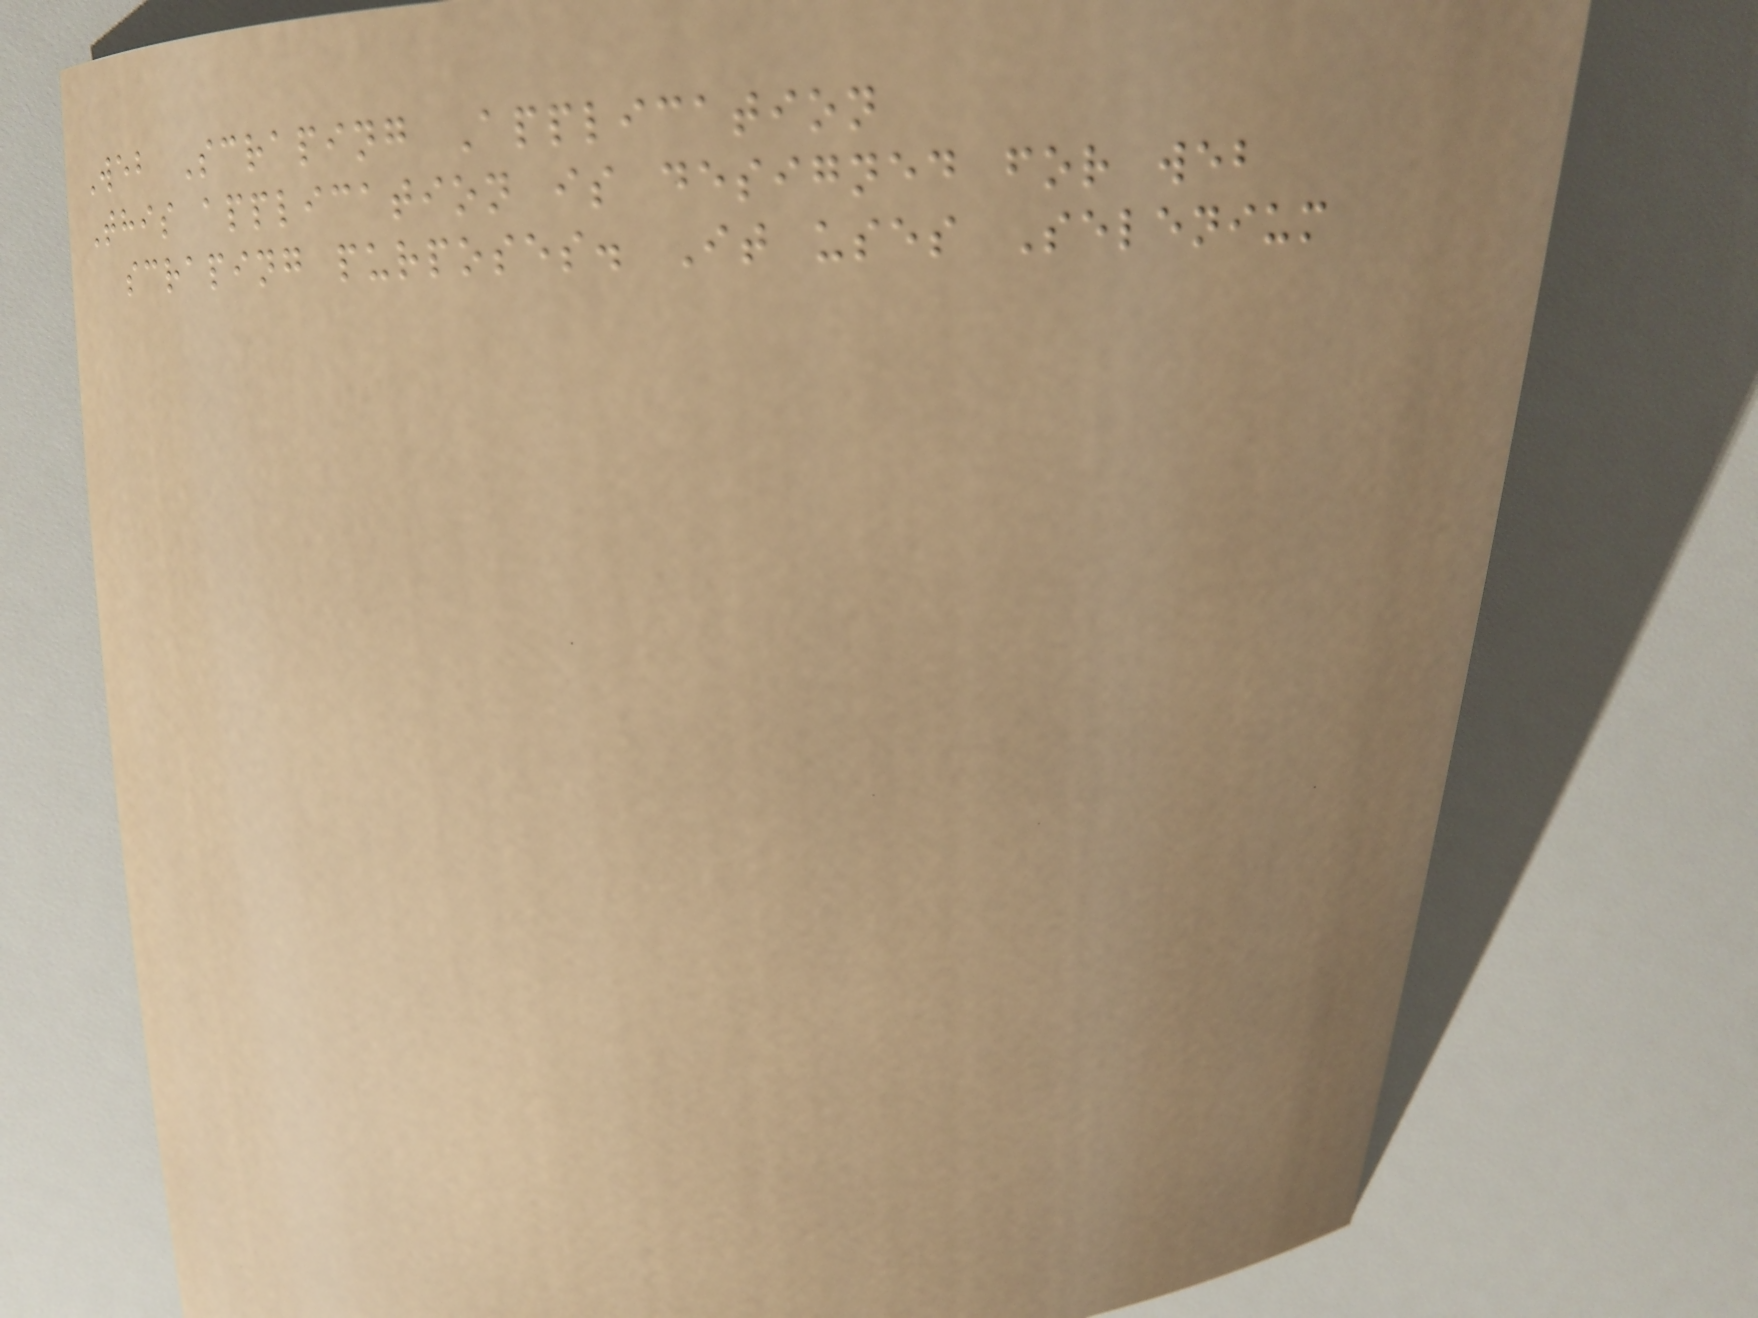Web Scraping Application
This application is designed for web
scraping purposes. It uses Selenium
